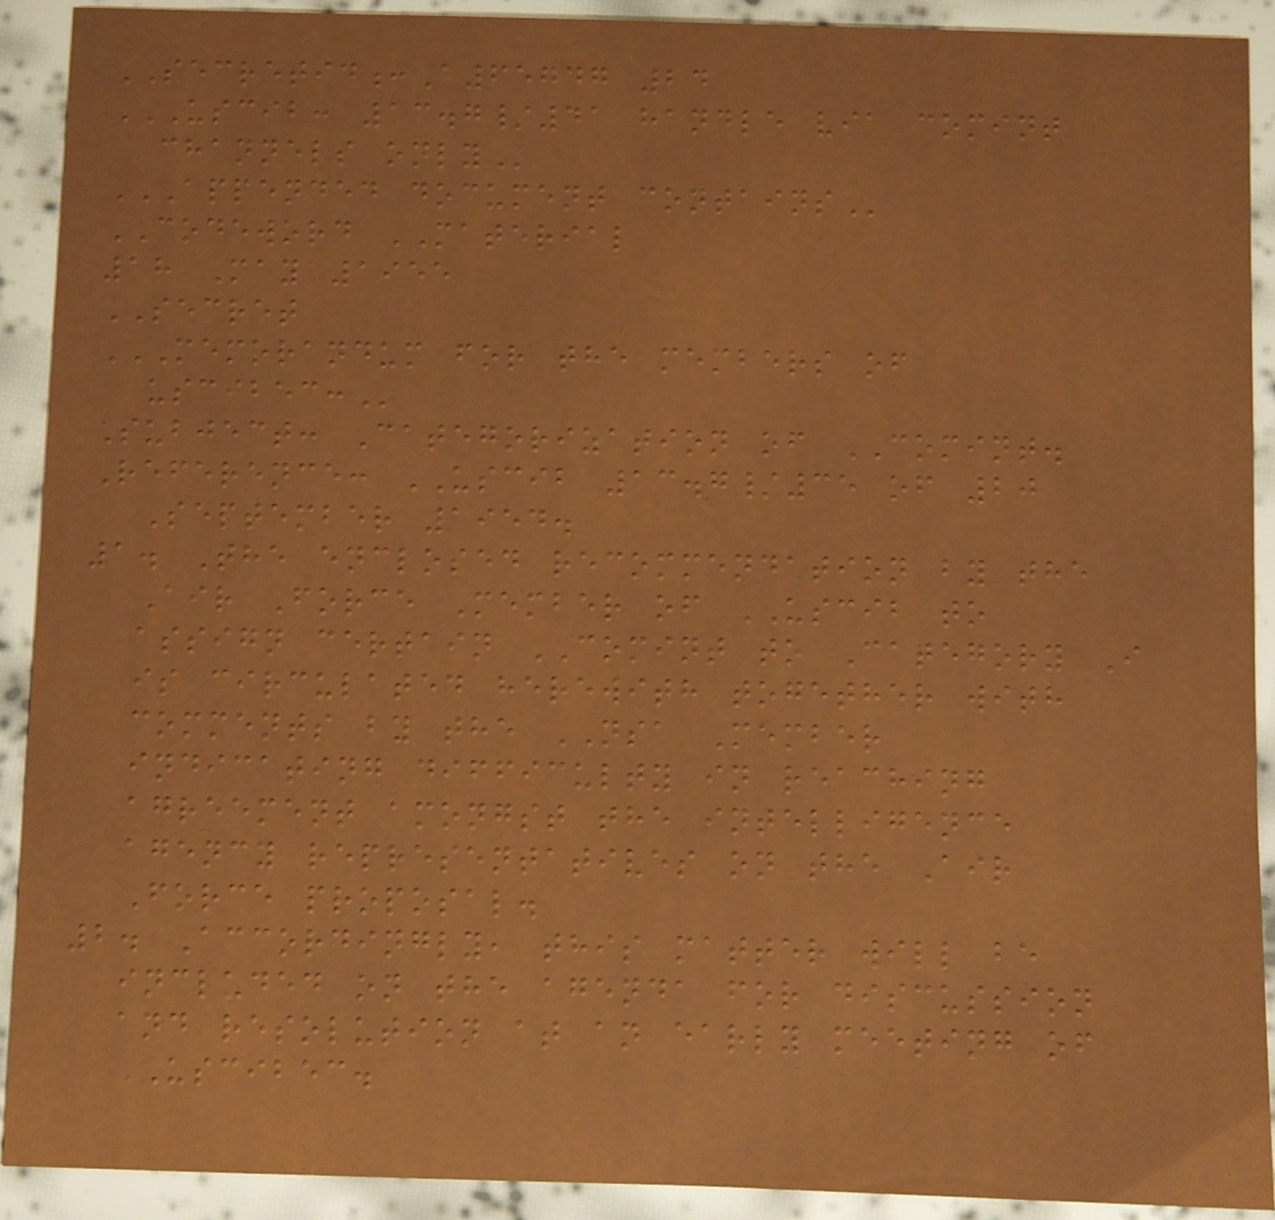SECRETID:A65747 24
USCIB: 13.7/41 HANDLE VIA COMINT
CHANNELS ONLY
APPENDED DOCUMENT CONTAINS
CODEWORD MATERIAL
18 May 1955
SECRET
MEMORANDUM FOR THE MEMBERS OF
USCIBEC:
Subject: Categorization of COMINT.
Reference: USCIB 13.7/35 of 20
September 1954.
1. The enclosed recommendation by the
Air Force Member of USCIB to
assign certain COMINT to Category I
is circulated herewith together with
comments by the NSA Member
indicating difficulty in reaching
agreement amongst the intelligence
agency representatives on the Air
Force proposal.
2. Accordingly, this matter will be
included on the agenda for discussion
and resolution at an early meeting of
USCIBEC.
